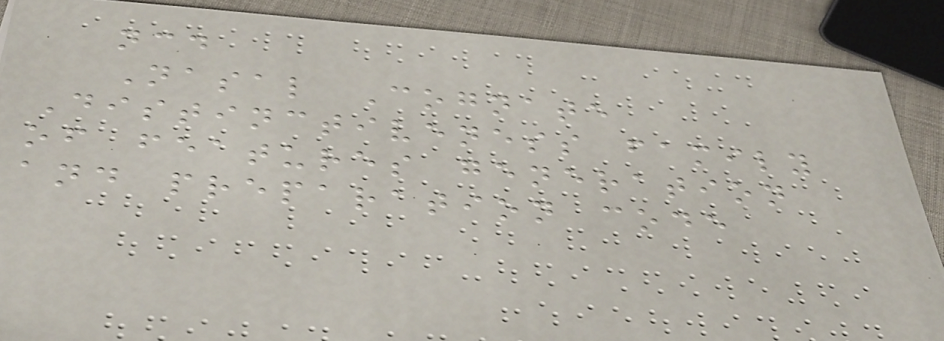ncd
Nasal Cognate
Distinctiveness family
of features generation
and preparation code
